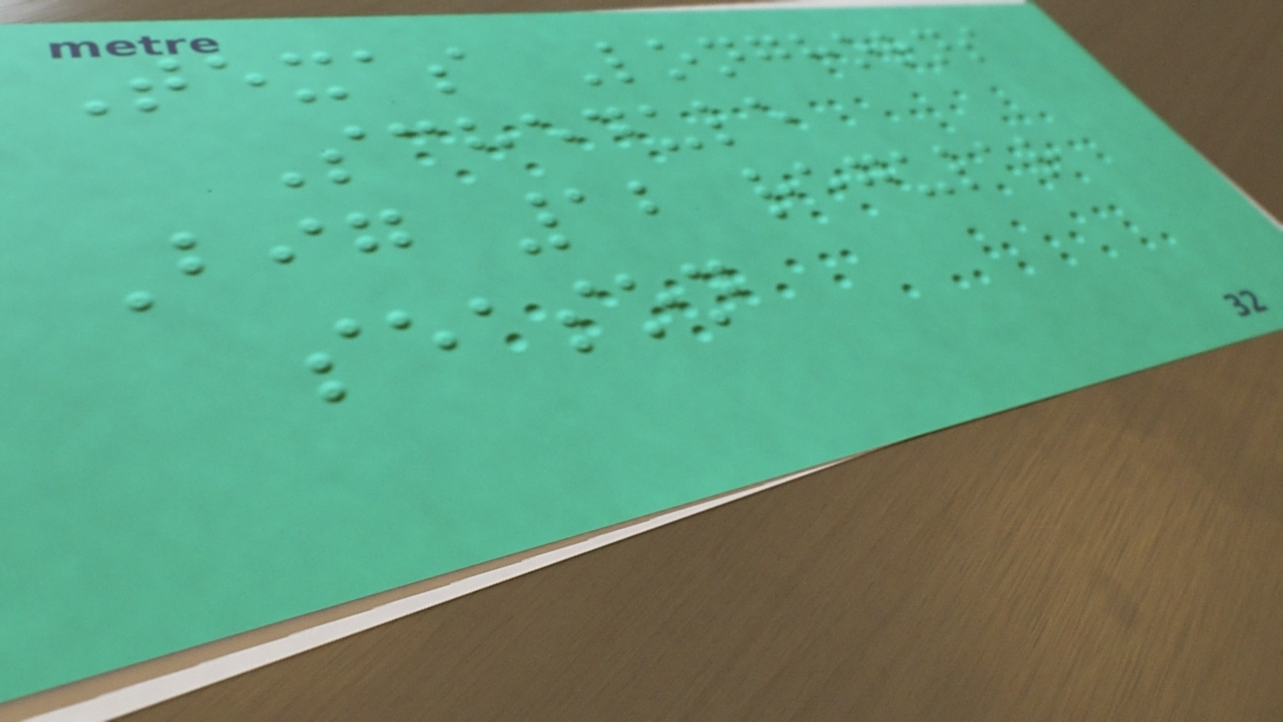Texas Longhorns
Schedule
Big 12 regular
season
